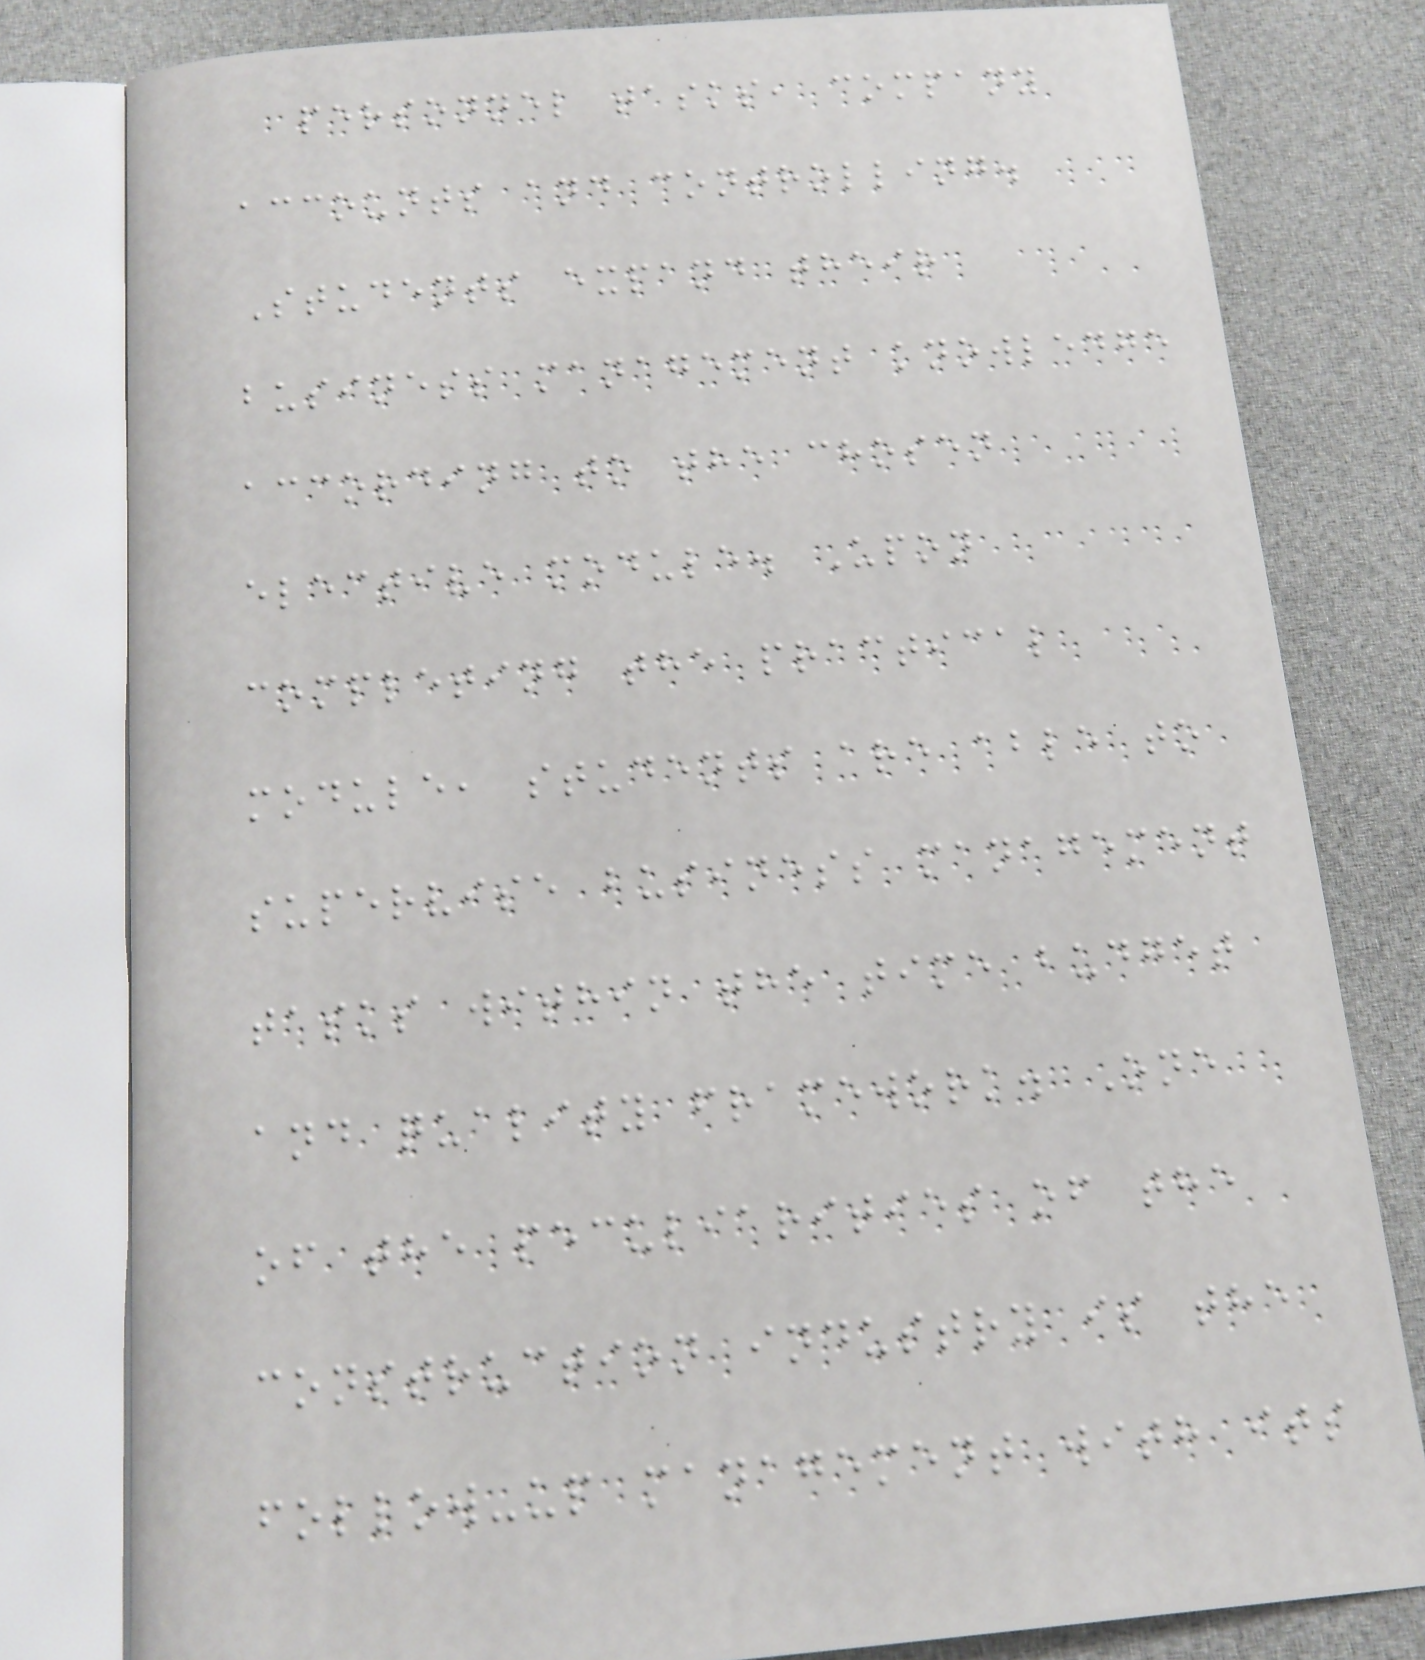personnel tasks, company
accounts and controlling.
Students expand their
business management knowledge
according to the chosen
elective module. Upon
completing the practical
module, students are able to
supervise business management
tasks within the time budget
and quality framework. One
of the peculiarities of the
construction industry is the
follow-up management with its
